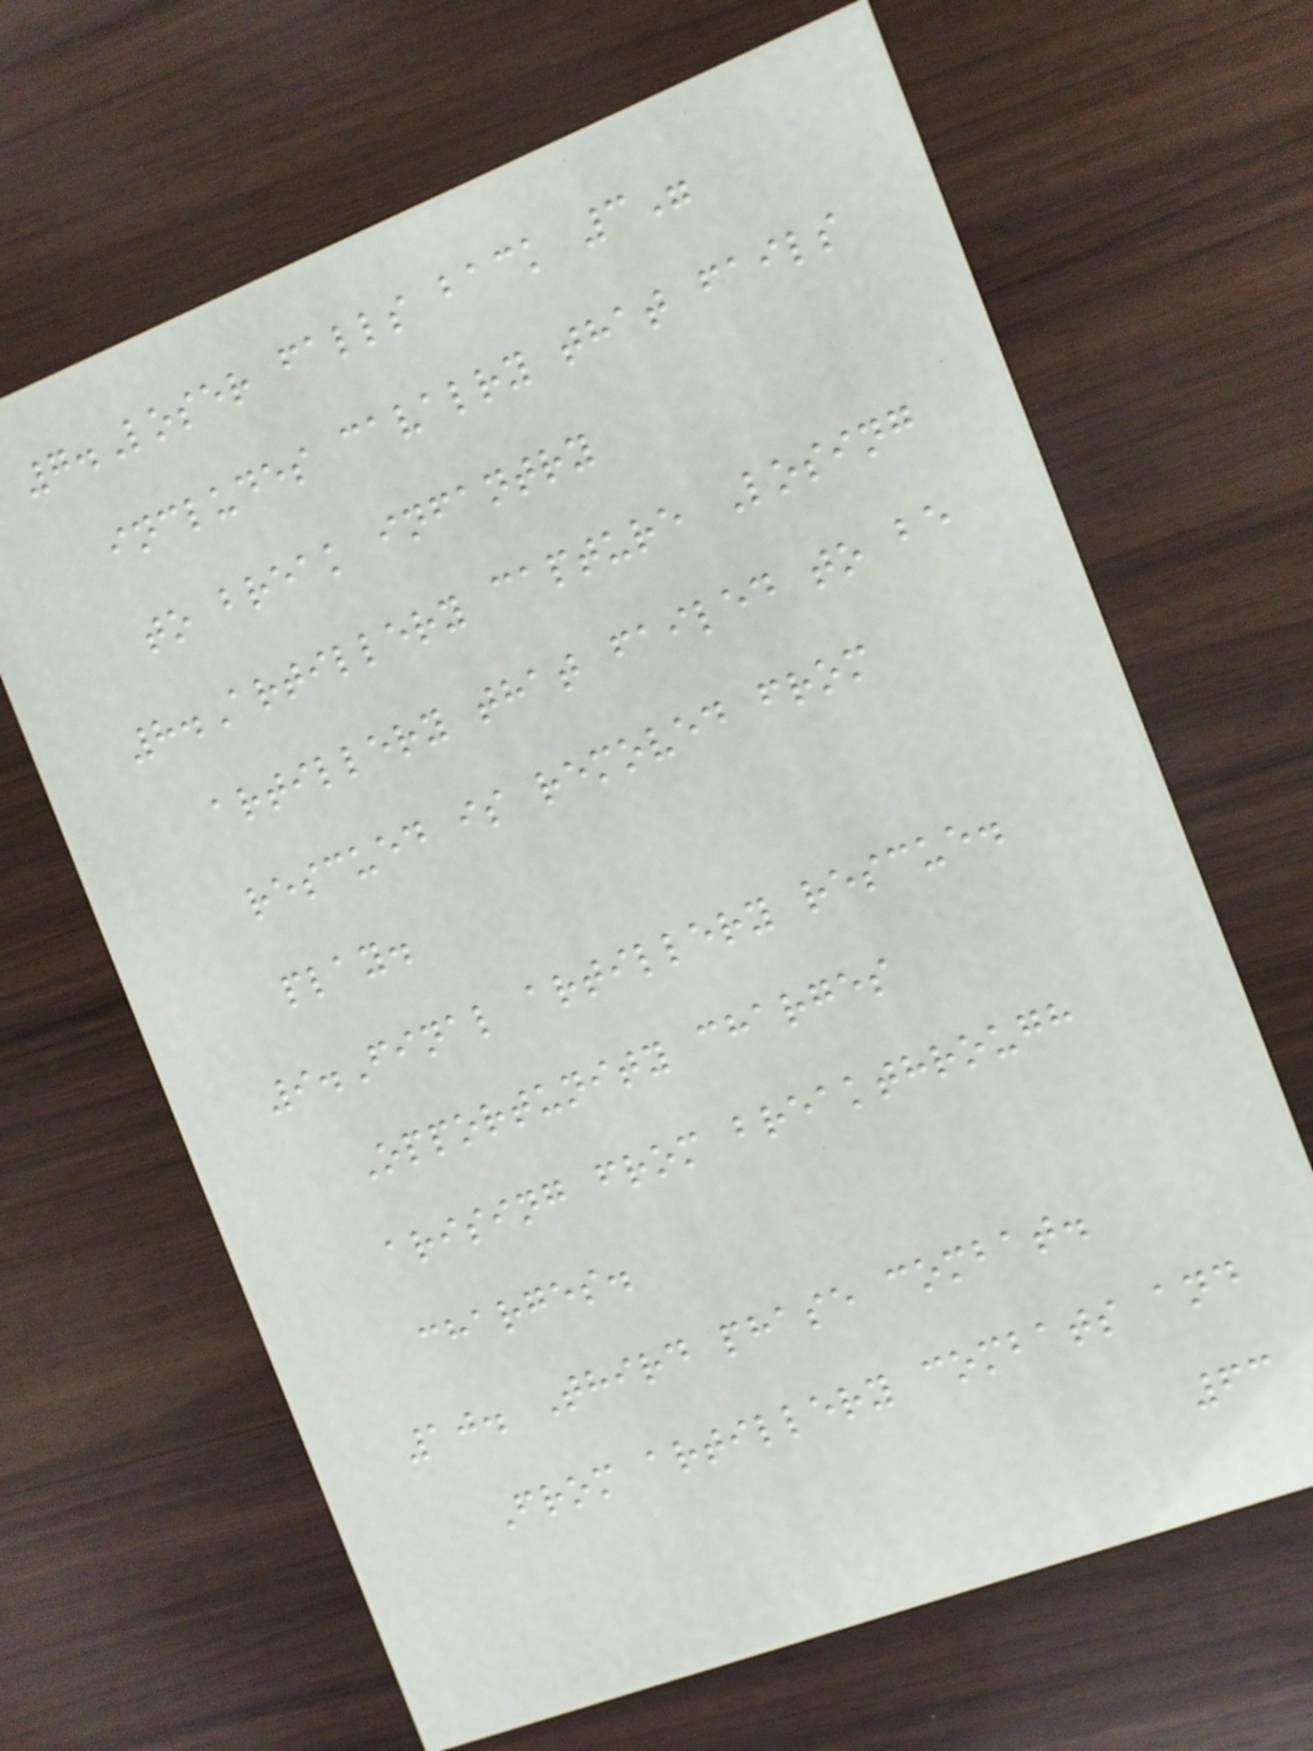7.Loser falls back 3"
includes cavalry that fails
to break infantry
8.Artillery capture Losing
artillery that failed to be
rescued is removed from
play.
9.Final artillery rescue.
Opportunity charges
arising from breakthrough
charges.
10. Third phase combat.
From artillery combats and
63
